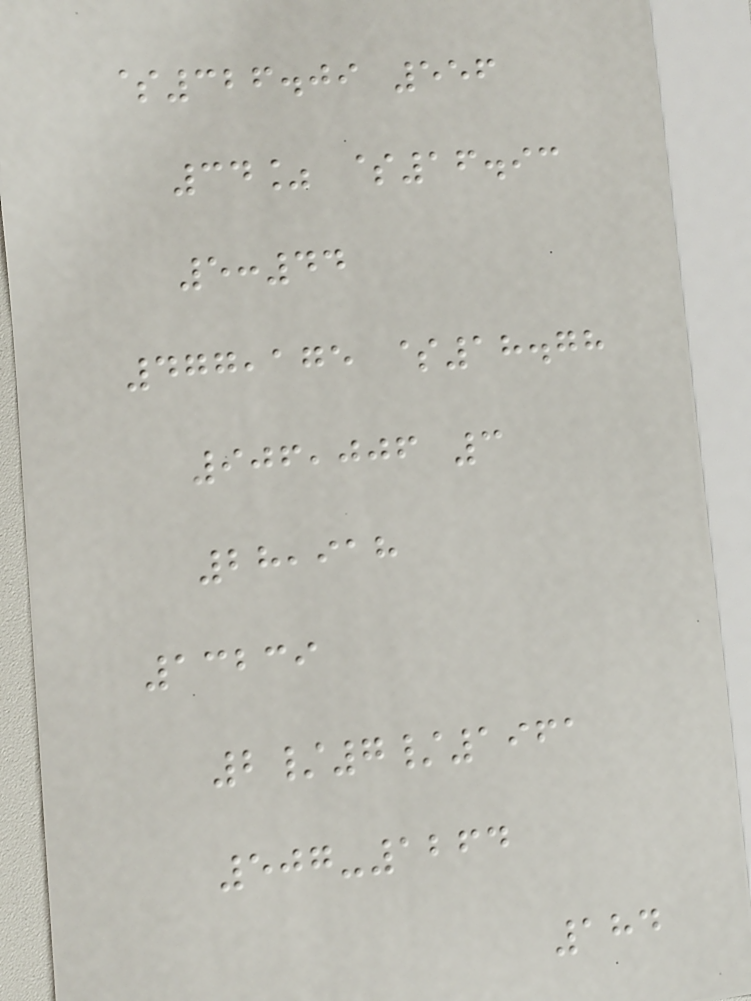$326.09 556
34% $16.93
5:44
477,175 $18.78
906,006 3
28,918
13239
2/7/1961
507-1264
184
